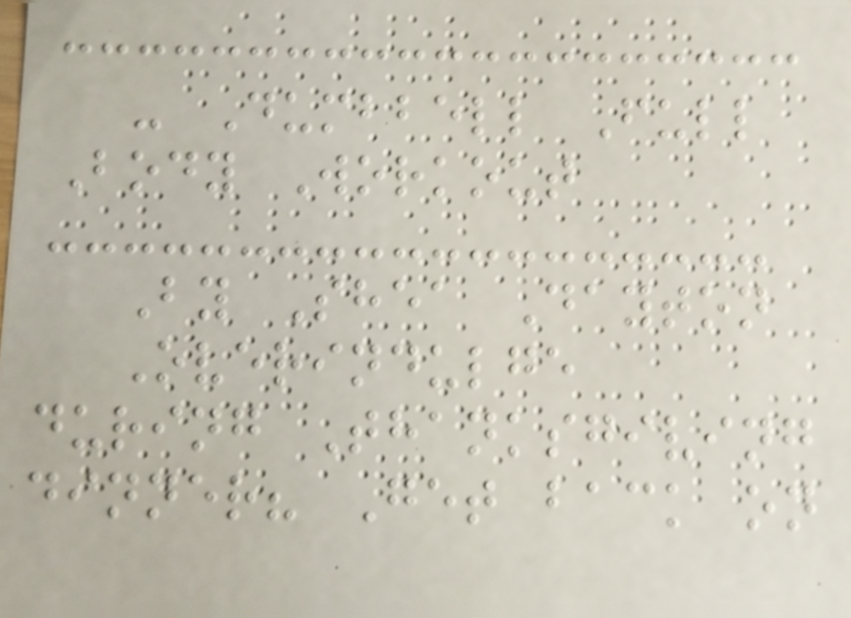- Dumbbell Full
Body Workout
By Shea Dayton
Overindulge
during Thanksgiving
dinner? Get back on
